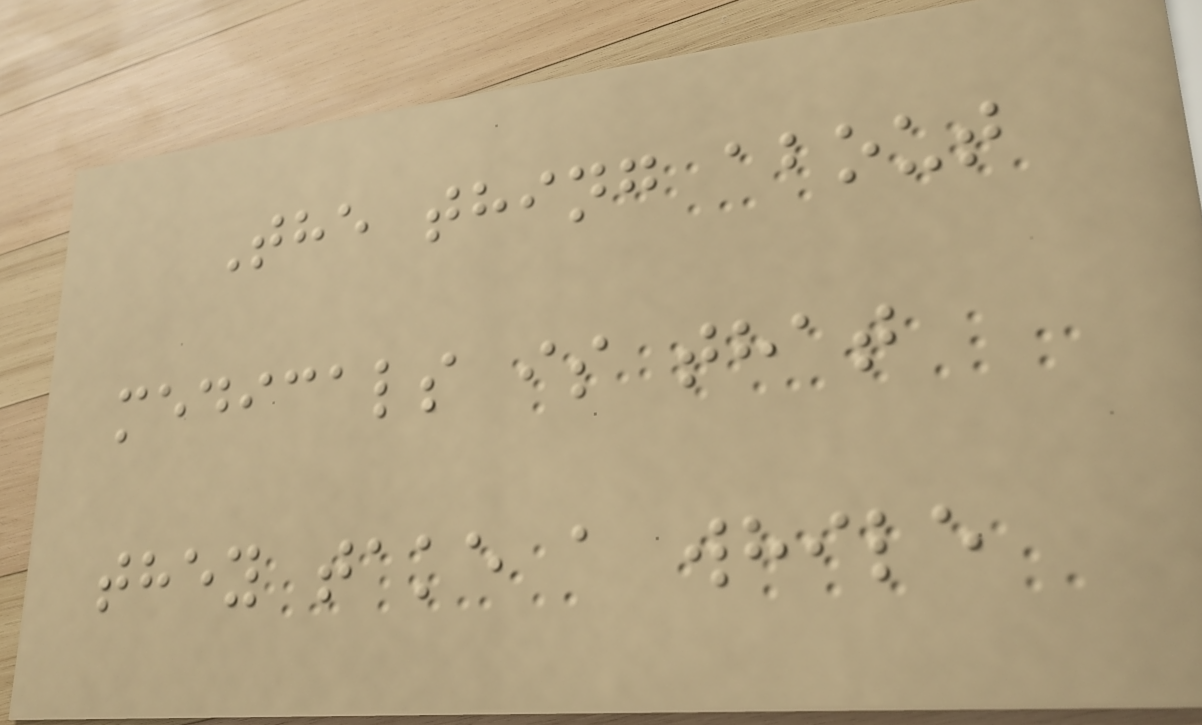The thing about
medicals is that
they take a while
